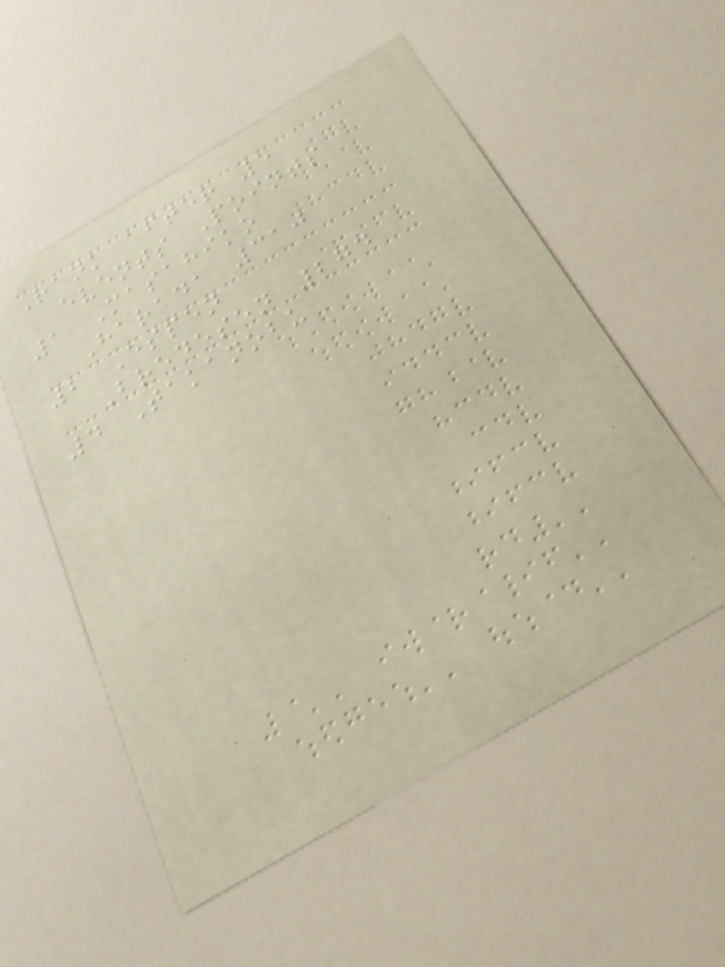Rank after 5
events Points
1 Masahiko
Harada 310
2 Espen
Bredesen 274
4 Takanobu
